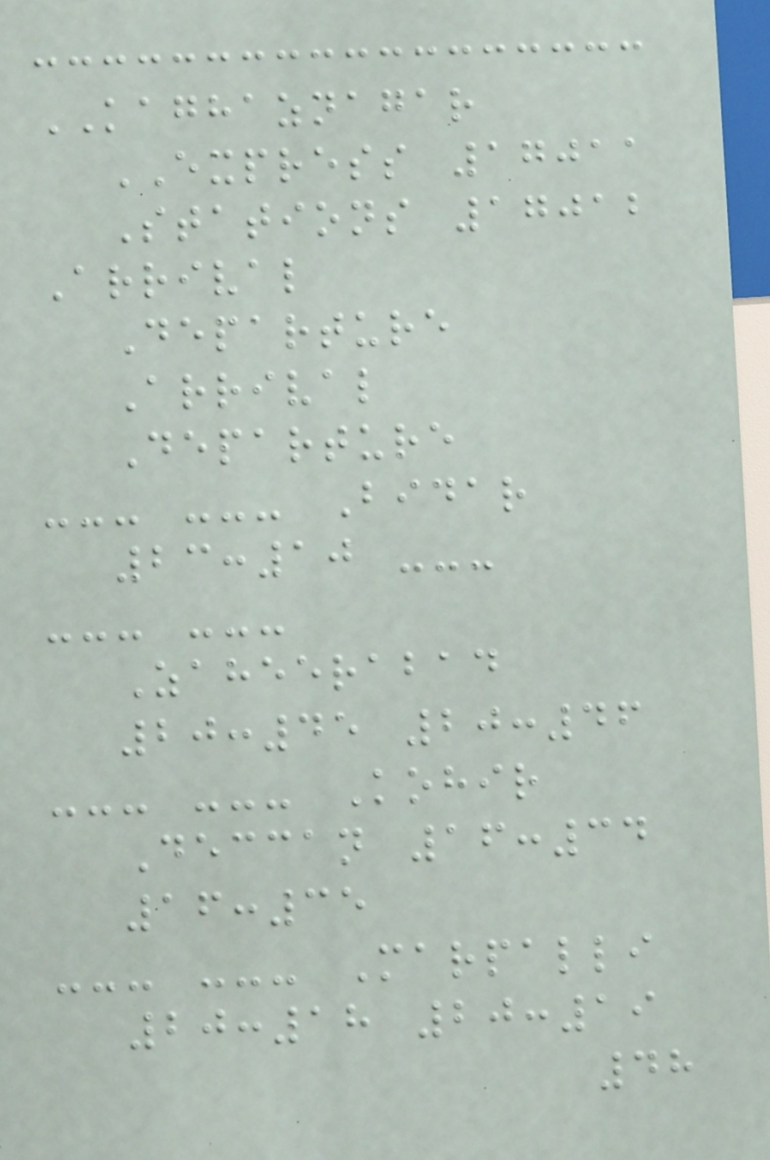KAGHAZNAGAR
EXPRESS 17011
Stations 17012
Arrival
Departure
Arrival
Departure
--- --- Bidar
23:10 ---
--- ---
Zaheerabad
20:45 20:46
--- --- Kohir
Deccan 16:34
16:35
--- --- Marpalli
20:18 20:19
48
